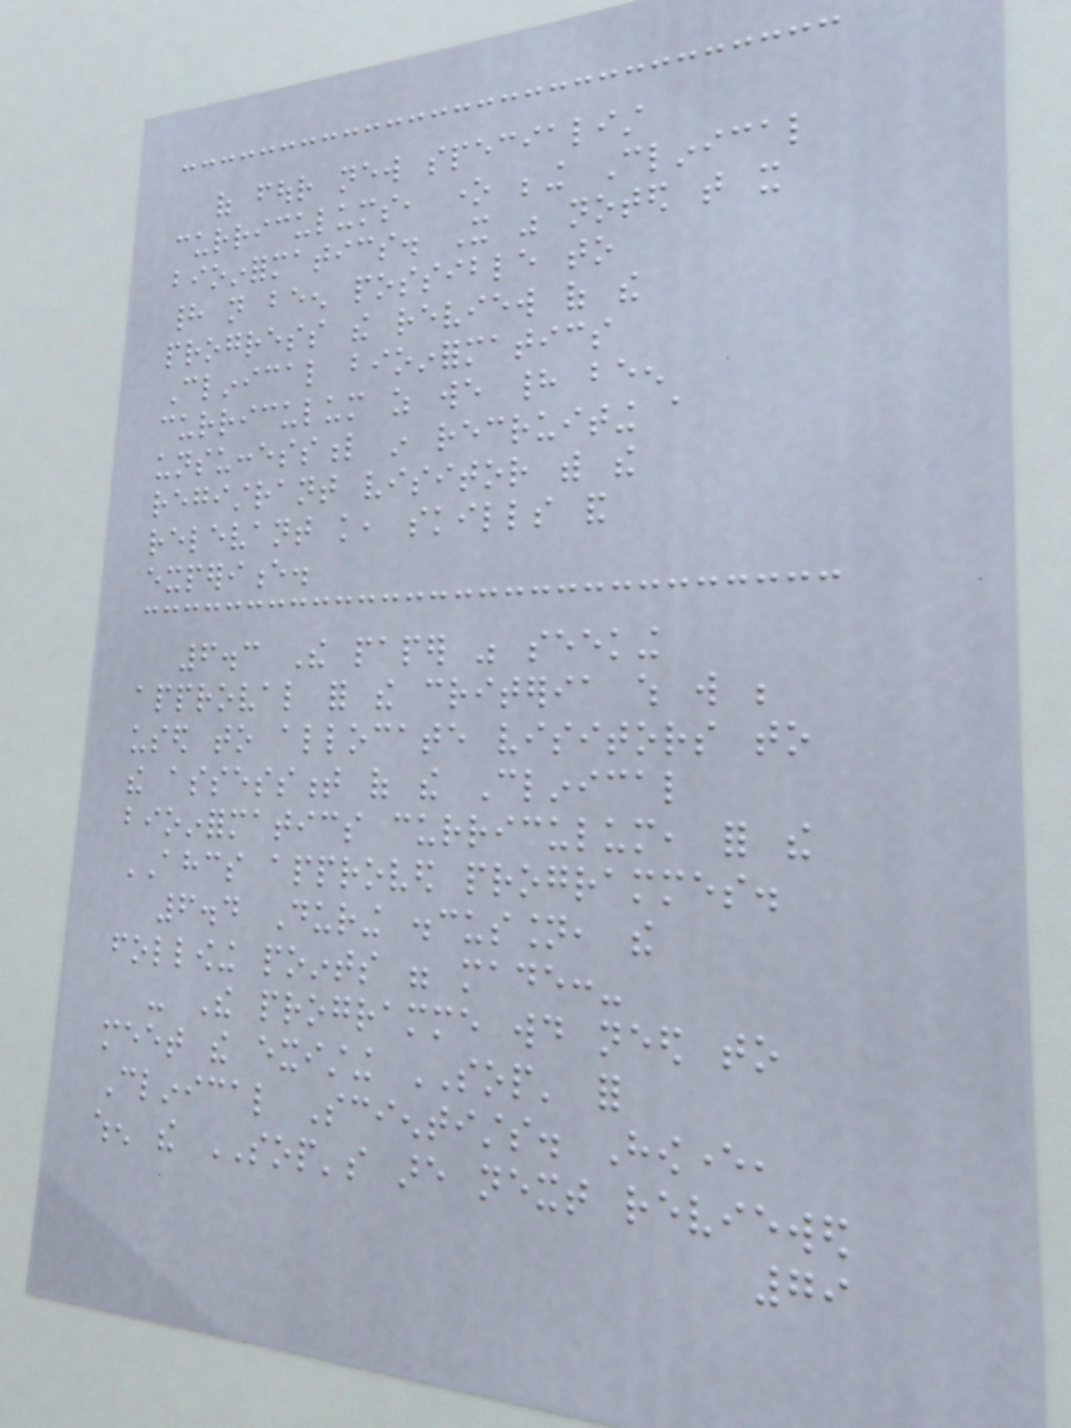of four new specialist
curriculums, one being Clinical
bioinformatics. It was noted that it
had not been possible to
progress the review of the
Clinical bioinformatics
curriculum as we had been
unsuccessful in recruiting a
registrant visitor with the
relevant knowledge, skills and
experience.
6.3 The paper was seeking
approval for the criteria which will be
used to allocate visitors to
the assessment of the Clinical
bioinformatics curriculum, for the
AHCS approved programmes.
6.4 During discussion, the
following points were made:-
- The programme would need to
meet the existing SOP' for
Clinical Scientists. However,
when the SOP's are next reviewed
79
